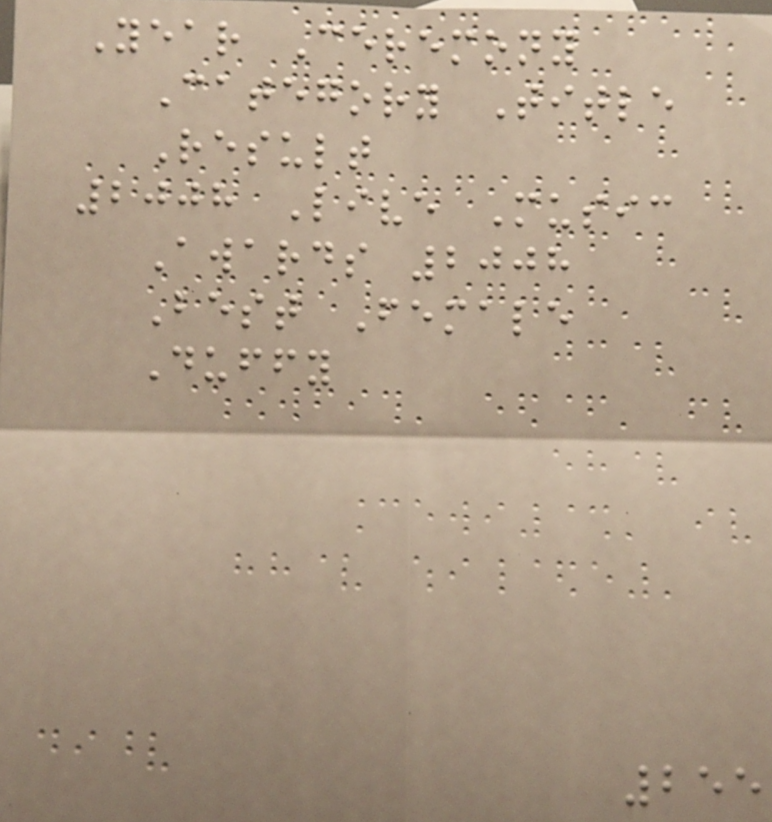Year Ceremony
Category Title
Result
2008 Live Music
Awards 2008
Best Female
Duffy
255
